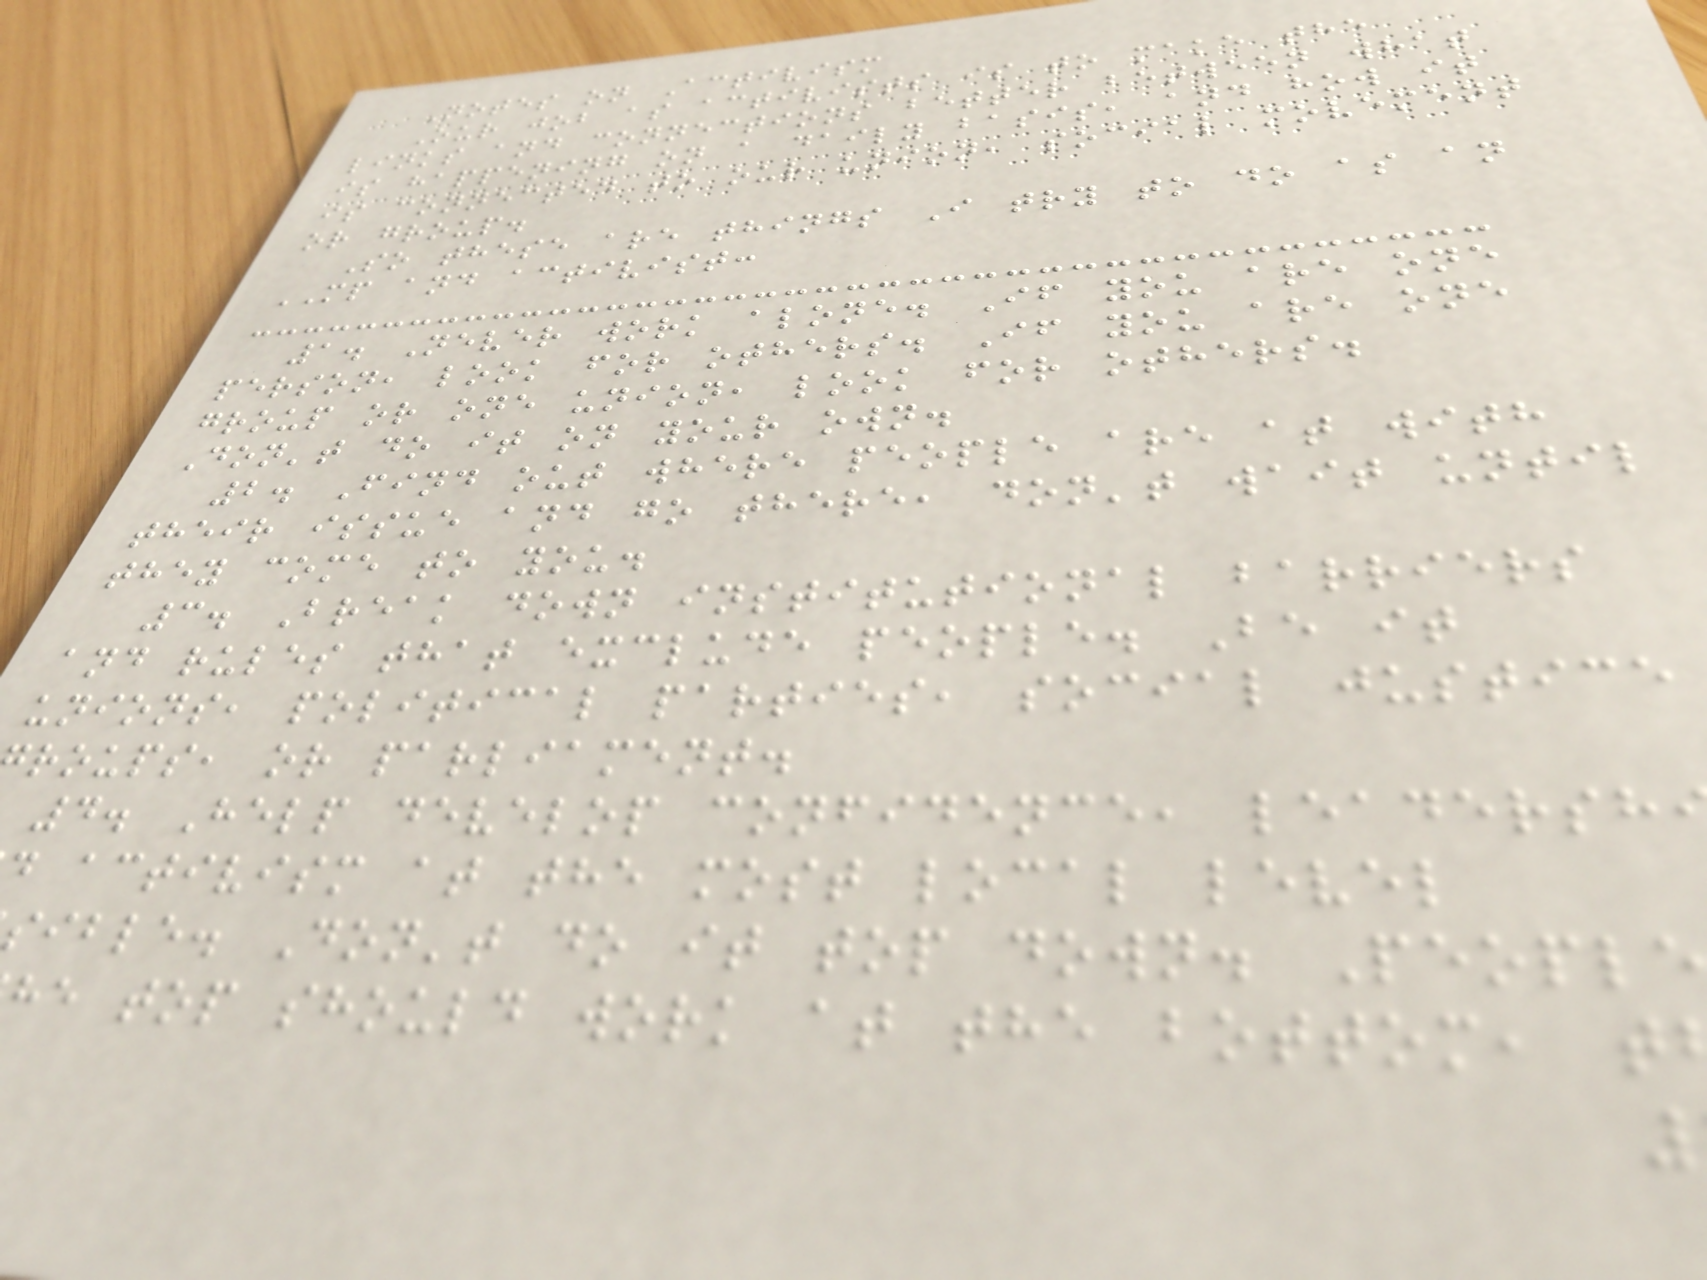Notes on Activism
Our job as activists is to make the
links and connections better between what
is happening on a daily basis, and how it
is connected to our union, social movement
or group.
So these are things I try to do as an
MP and activist:
1. Never work alone. If you are one
person, look for others. If you are one
group or one union, look for others.
Don't do it on your own.
2. Find out where people are at with
their issue and go there, don't wait until
they come to you.
3. Break down institutional barriers
and rules that exclude people. Be it
unions, political parties, social justice
roups, or parliament.
4. Help develop confidence, leadersh
activism at the most local level
sible. Don't do it top down. People
he top should work at the bottom, t
